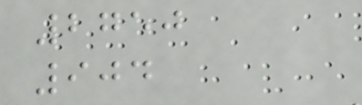2750
904
